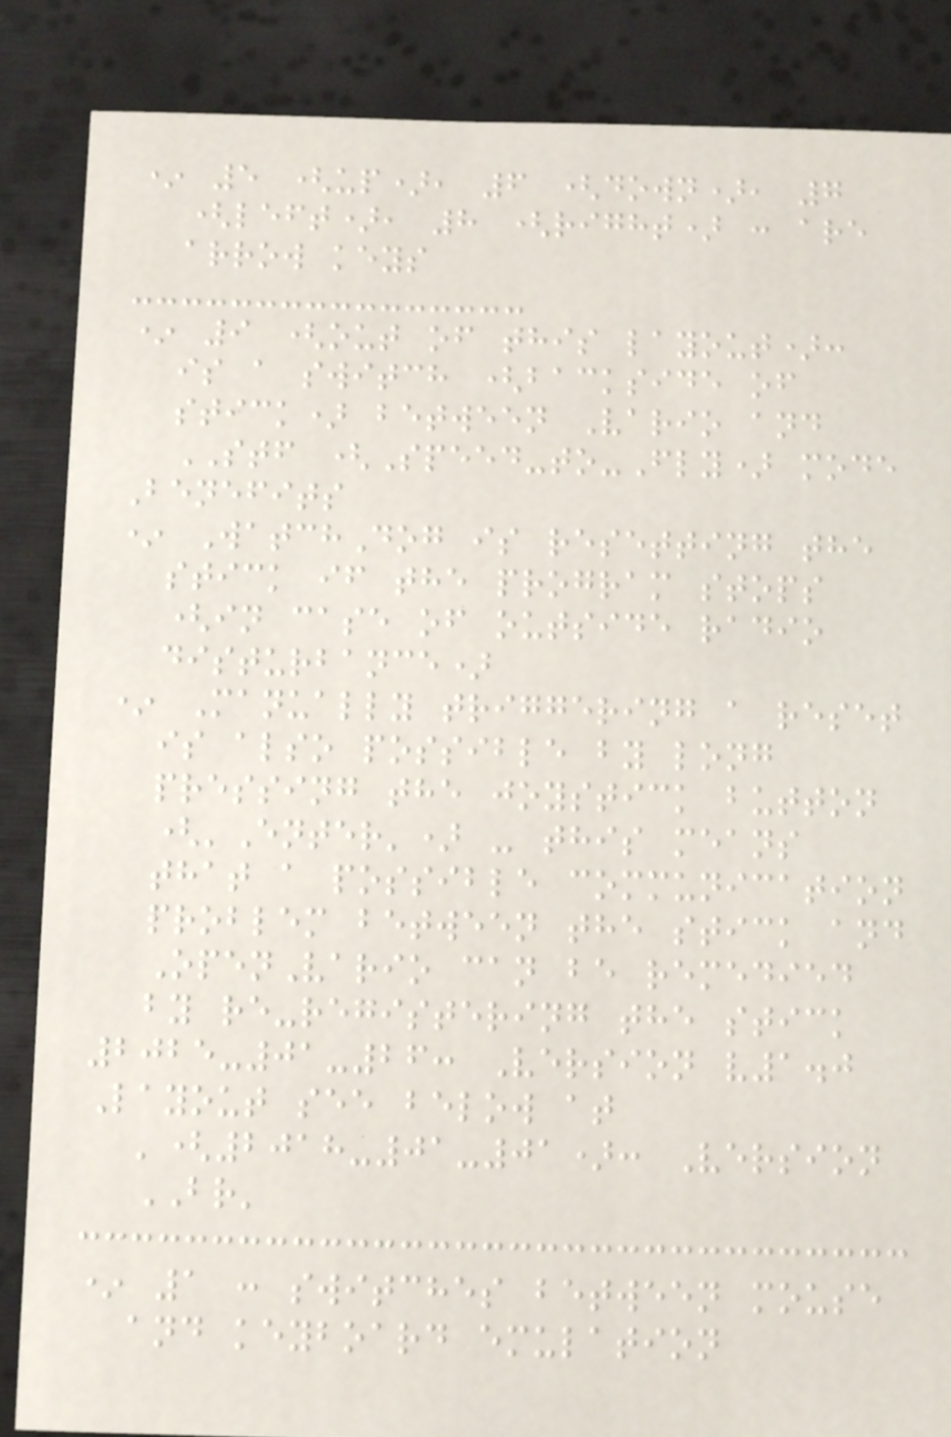* 5 (up), 6 (down), 7
(left), 8 (right) : are
arrow keys
* 9 (out of this layout):
is a switch (backside of
stick) between Vario and
STF (Speed-to-Fly) mode
Benefits
* WatchDog is resetting the
stick if the program stops
(in case of outside radio
disturbance)
* Manually triggering a reset
is also possible by long
pressing the joystick button
('Enter') - this means
that a possible communication
problem between the stick and
OpenVario can be remedied
by re-registering the stick
2025-01-26: Version v1.0
Layout see below at
'(2018-01-01): Version
BR'
* 1 : switches between mouse
and keyboard emulation
